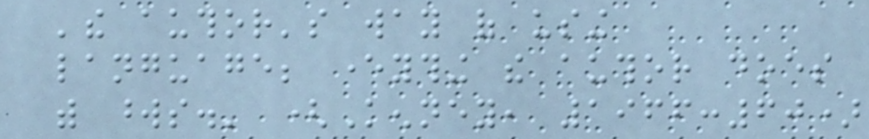'the author's way of using
language; everything the author does
with words.' (Kenney, 1966:60)
